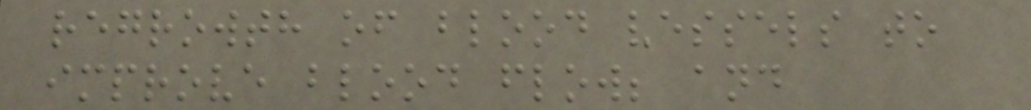regrowth of blood vessels to
improve blood flow; and
